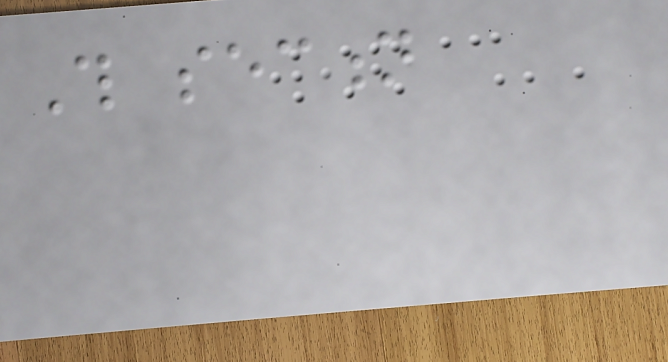This section
